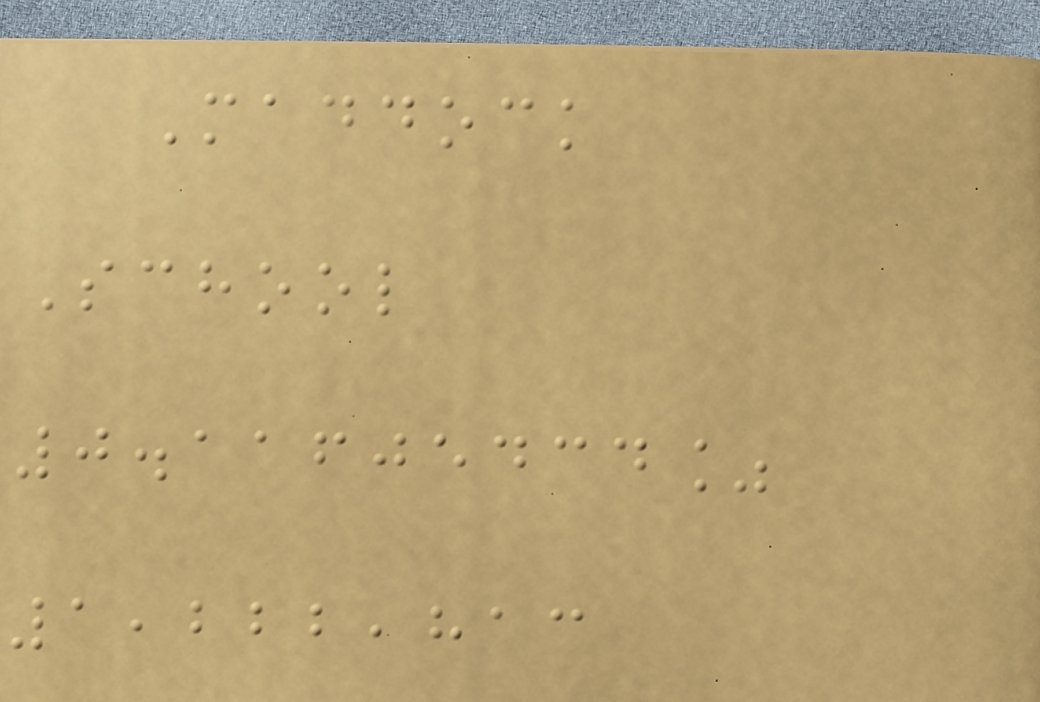Maddock
School
0.11605434%
1,222,813
